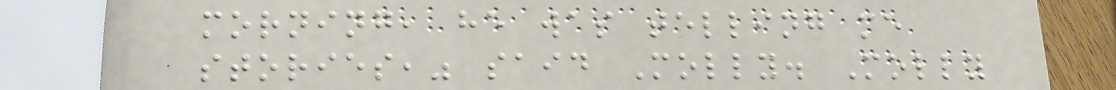morning, he was telling me
stories," said Molly. Molly
